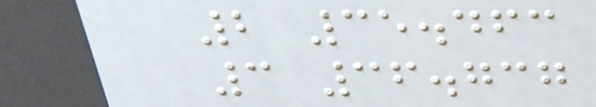2 35.463
3 36.737
